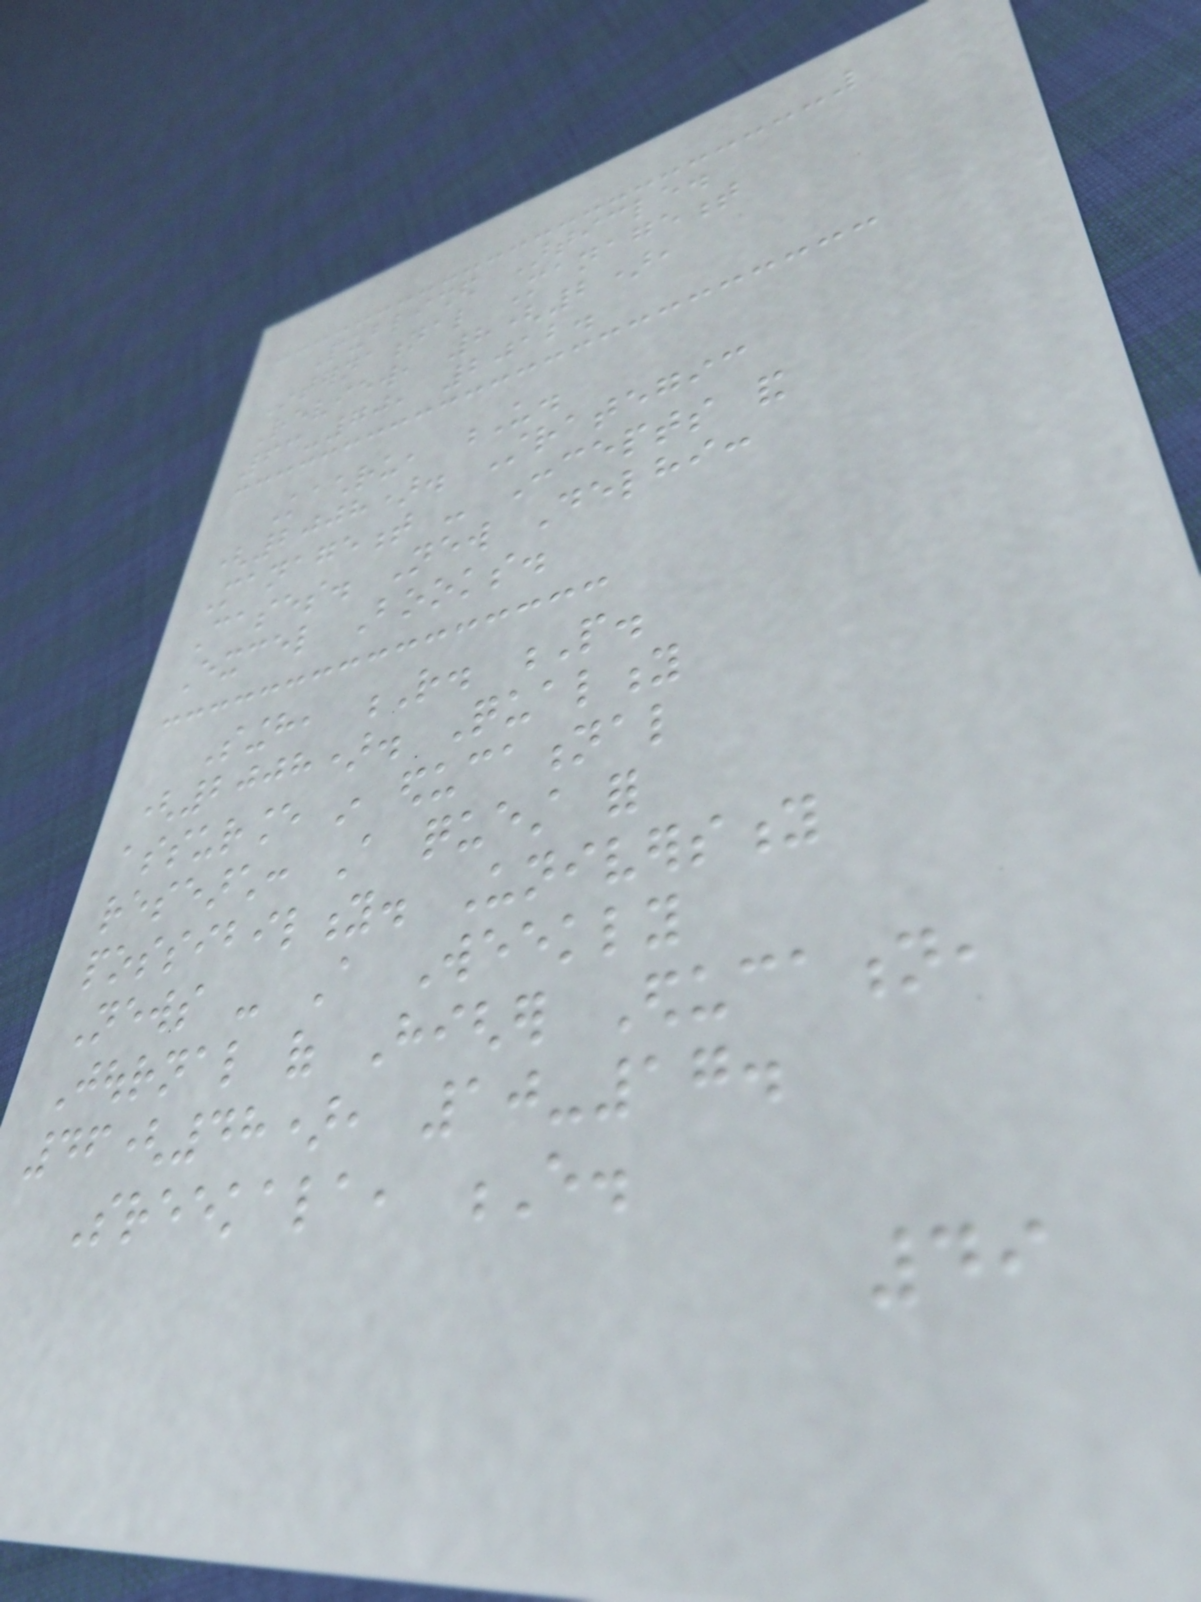Published Article.
International Management
Review, 8(2),
63-70, 2012.
Kachru, U.
(2008). Strategic
Management - Concepts and
Cases. New Delhi:
Excel Books.
Singh, R. P.
(2008). Quality
assurance in educational
research: A quest for
possibility. University
News - A Weekly
Journal of Higher Education,
46(48), 10-17.
Sreekala, E.
49
